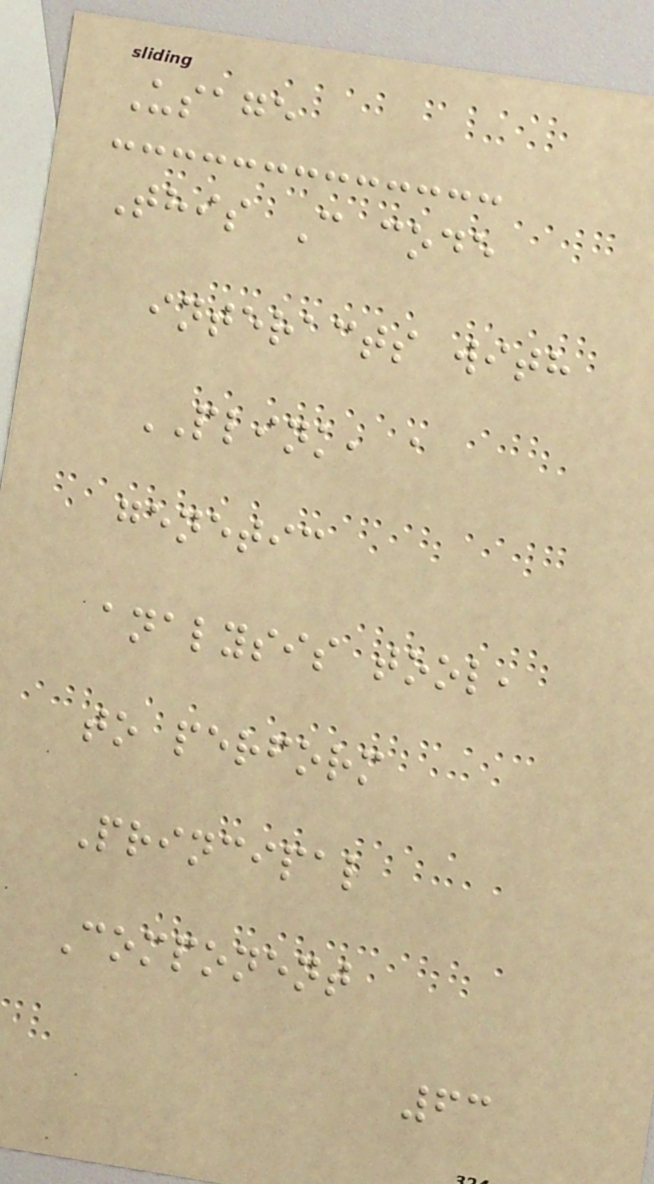Usage
This C code
interacts with
PLINK, a
genetic
analysis tool,
to perform
Principal
Component
63
